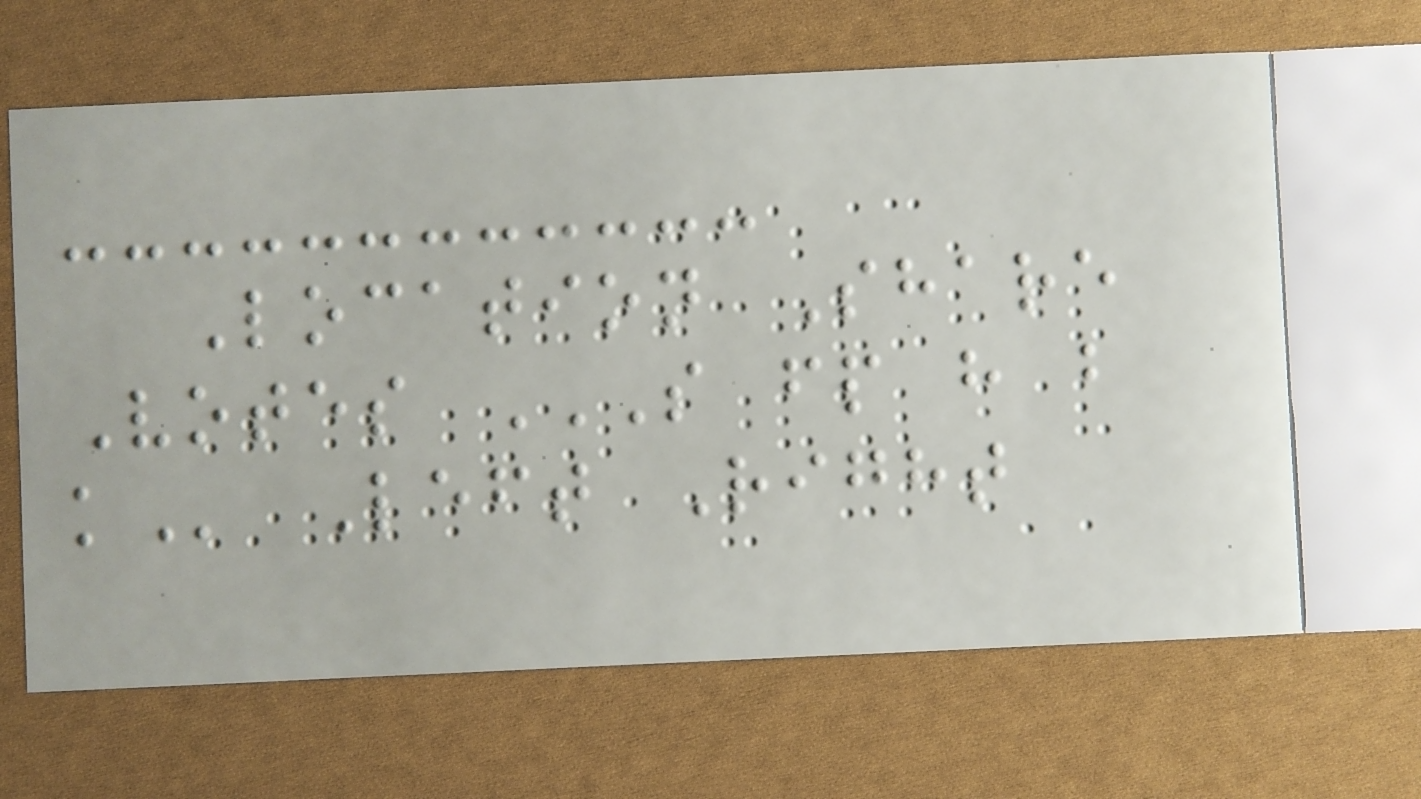Location Share
Votes S FP H B
K Left Right
